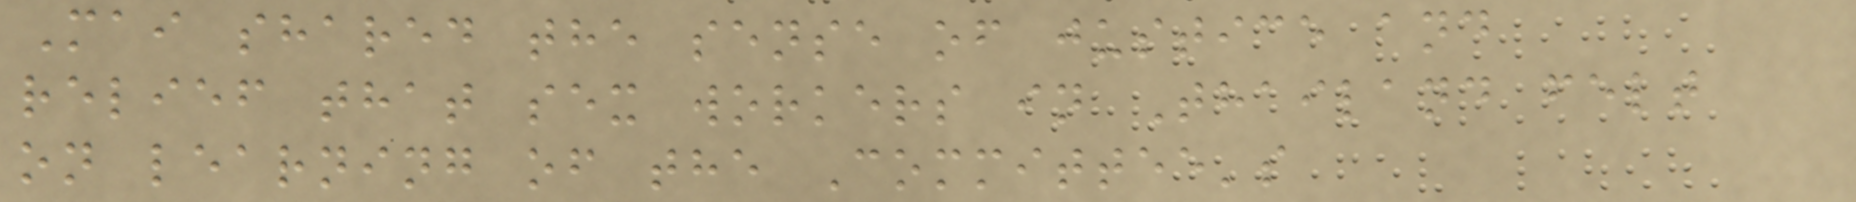Mai shared the sense of justice and
relief that sex workers in Thailand felt
on learning of the Committee's
